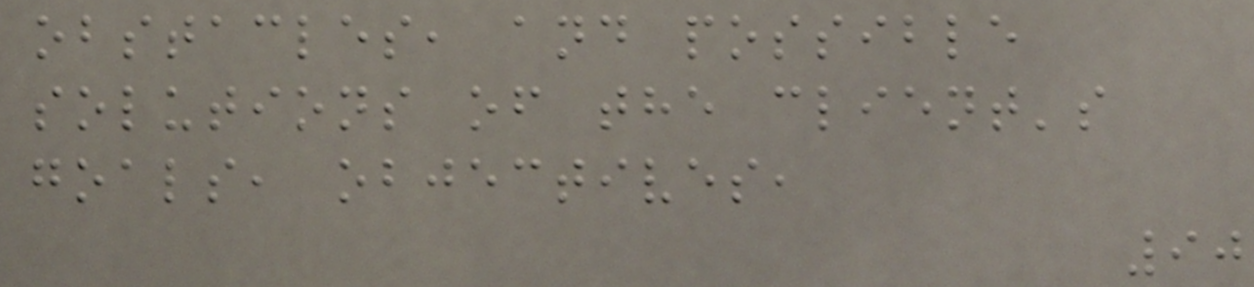obstacles, and possible
solutions of the client's
goals, objectives,
90
